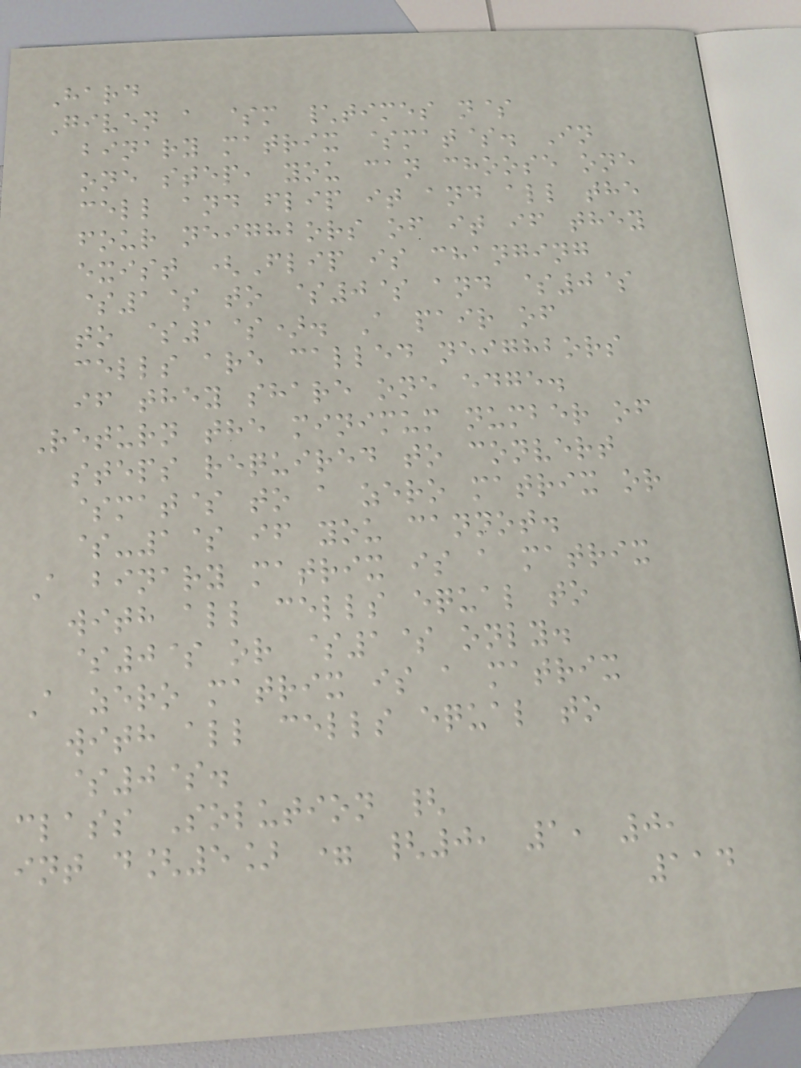Hard
Given a $m \times n$
binary matrix $mat$. In
one step, you can choose one
cell and flip it and all the
four neighbors of it if they
exist (Flip is changing
$1$ to $0$ and $0$
to $1$). A pair of
cells are called neighbors
if they share one edge.
Return the minimum number of
steps required to convert
$mat$ to a zero matrix or
$-1$ if you cannot.
A binary matrix is a matrix
with all cells equal to
$0$ or $1$ only.
A zero matrix is a matrix
with all cells equal to
$0$.
class Solution {
int d[5] = {0, 1, 0,
114
